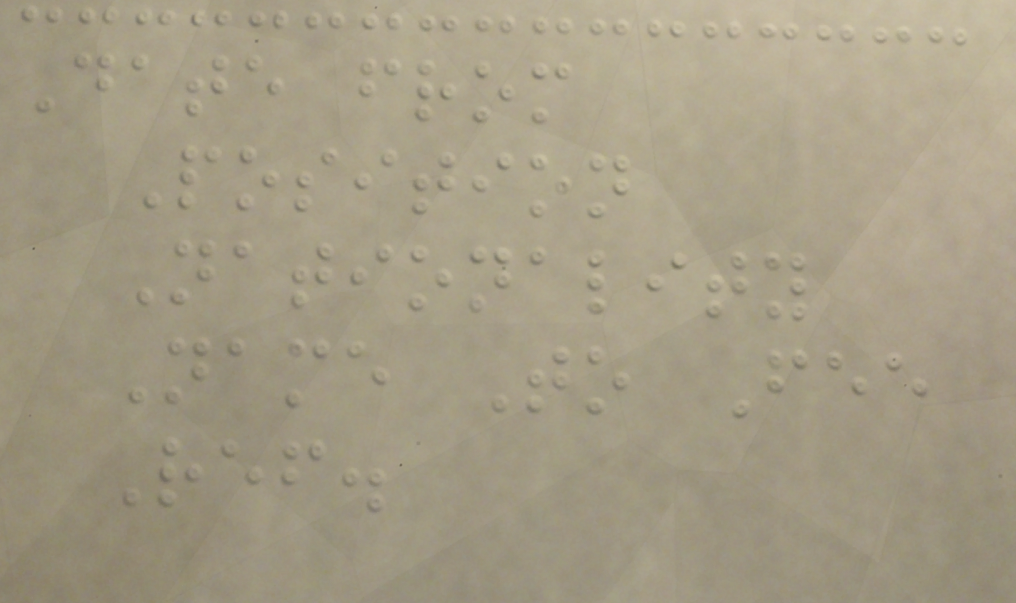Date from
Position
Nationality
Name To Fee
Ref.
